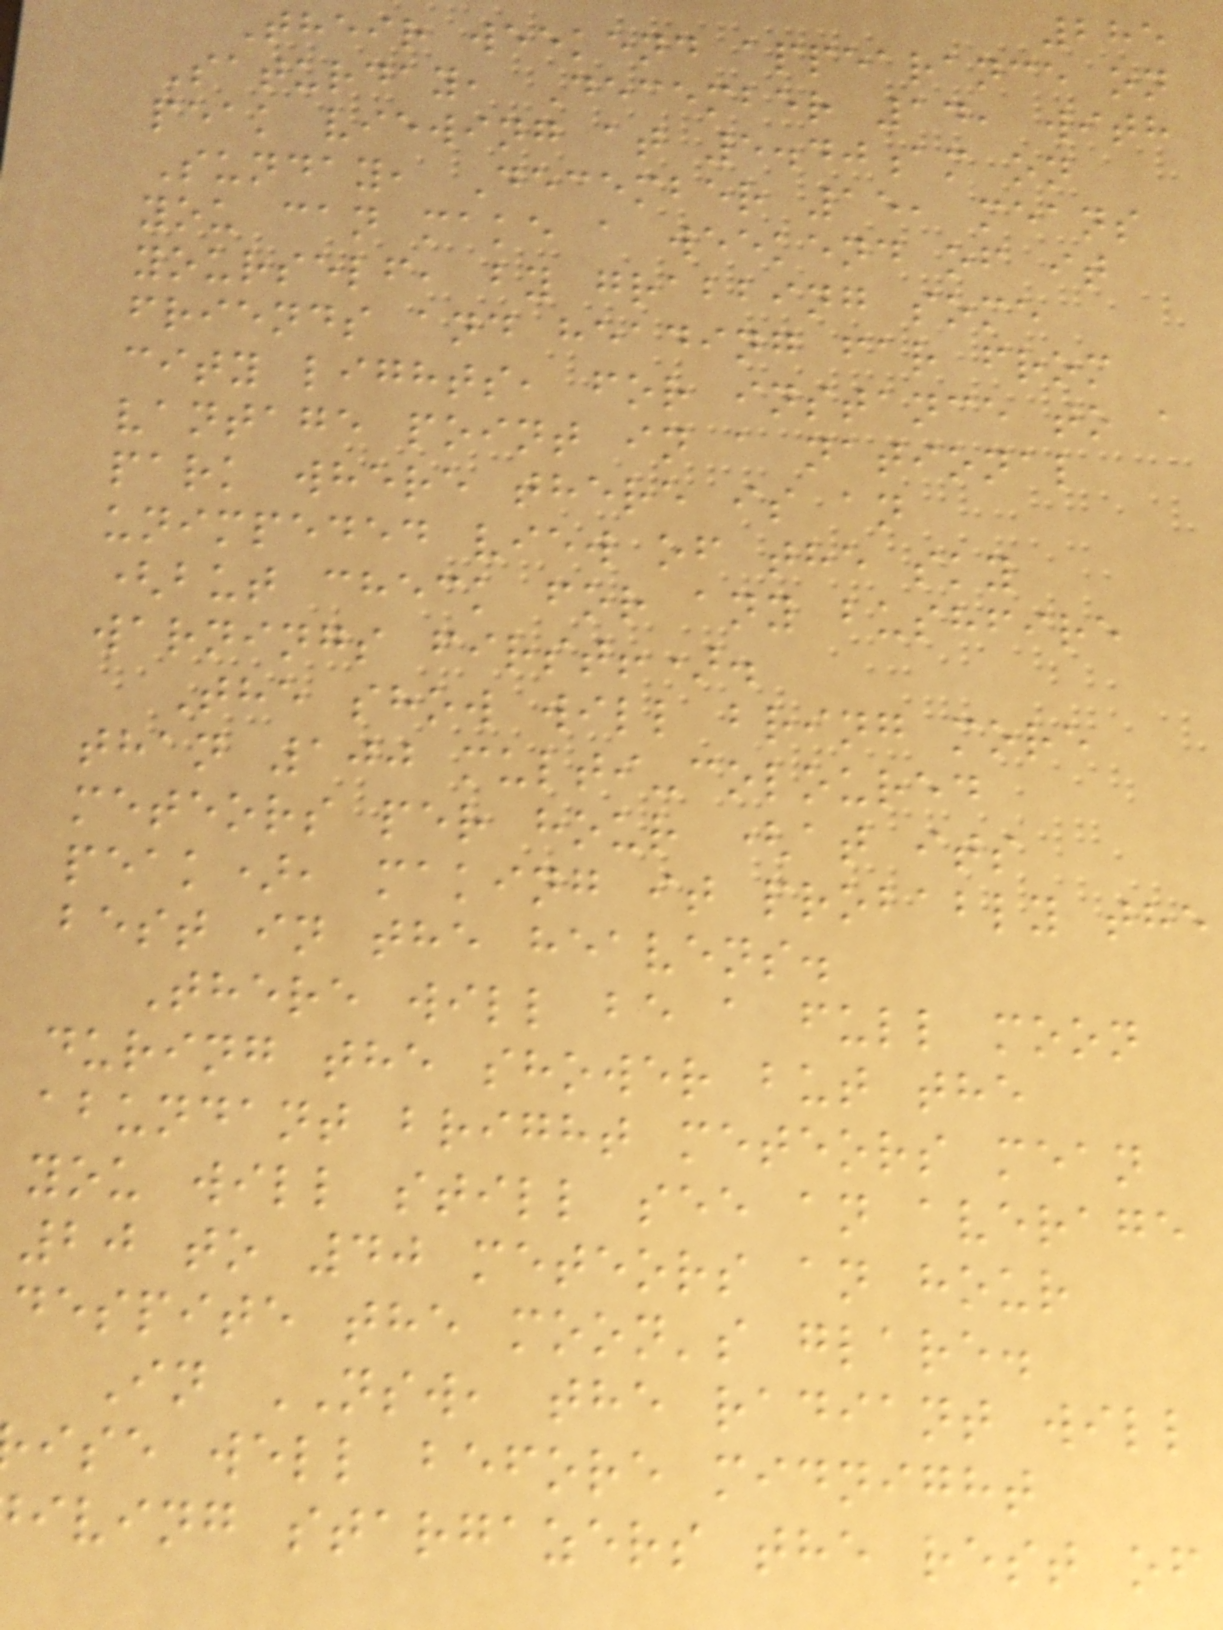285
Their weekend appearance on
Saturday, December 14, with
peak viewing at 5.40am on
Sunday, December 15, means
you can make a weekend of it
yourself, by grabbing some
friends and heading far from
city lights, for instance to a
vantage point in a national
park where there is an
unimpeded view of the sky
(but check for any bushfire
warnings first!).
The show will bring more
than 100 multi-coloured
meteors per hour (at its
peak), making it probably the
best in the heavens.
There will be a full moon
during the shower but the
abundant bright meteors mean
you will still see an average
20 to 40 meteors an hour
despite the moon's glare.
In NSW, the radiant will
ise well before midnight
iving stargazers the rest of
